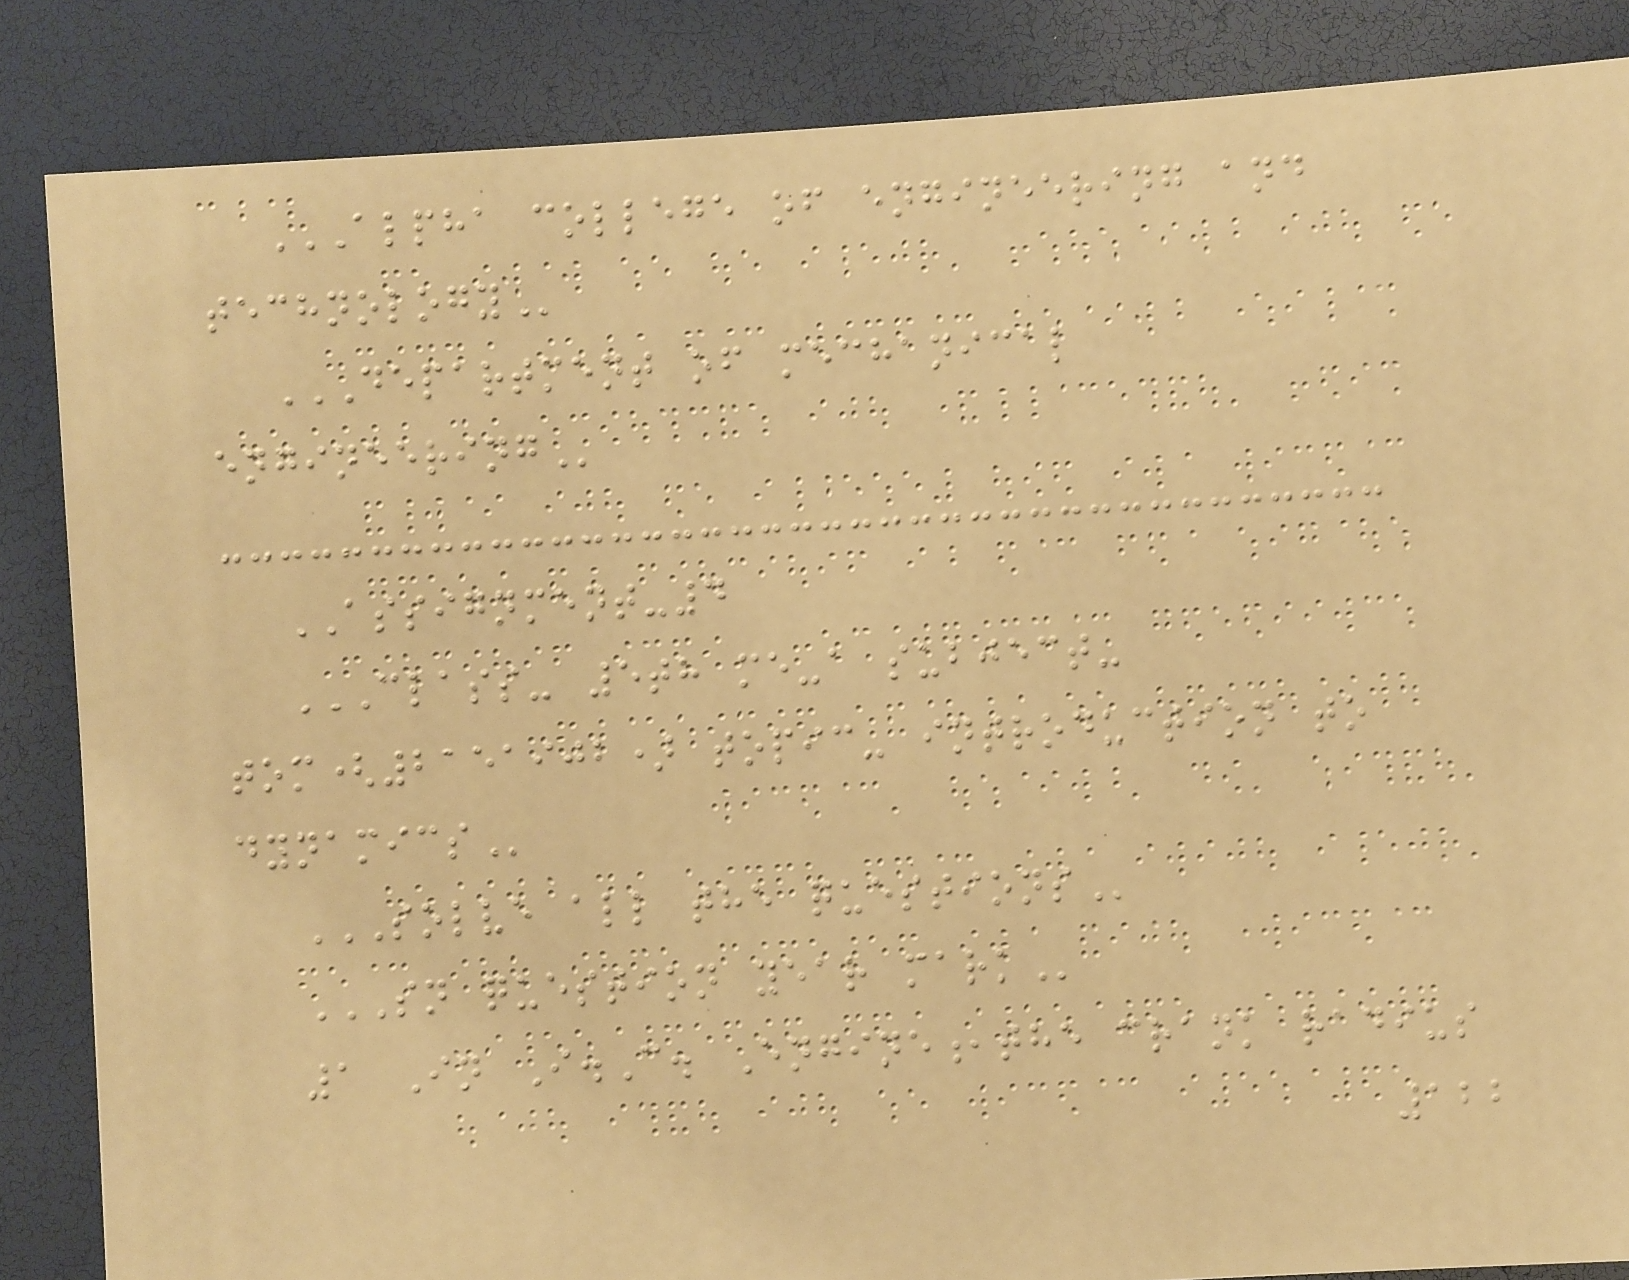ALPHA COLLEGE OF ENGINEERING AND
TECHNOLOGY
DEPARTMENT OF MECHANICAL
ENGINEERING
ASSIGNMENT-4
CLASS- 5TH ME-A SUBJECT-
TOM(2151902) TOPIC- INTRODUCTION TO
DYNAMICS
SOLVE ALL THE QUESTIONS
SN QUESTION YEAR MARK
1 In I.C. Engine,the crank radius
122
